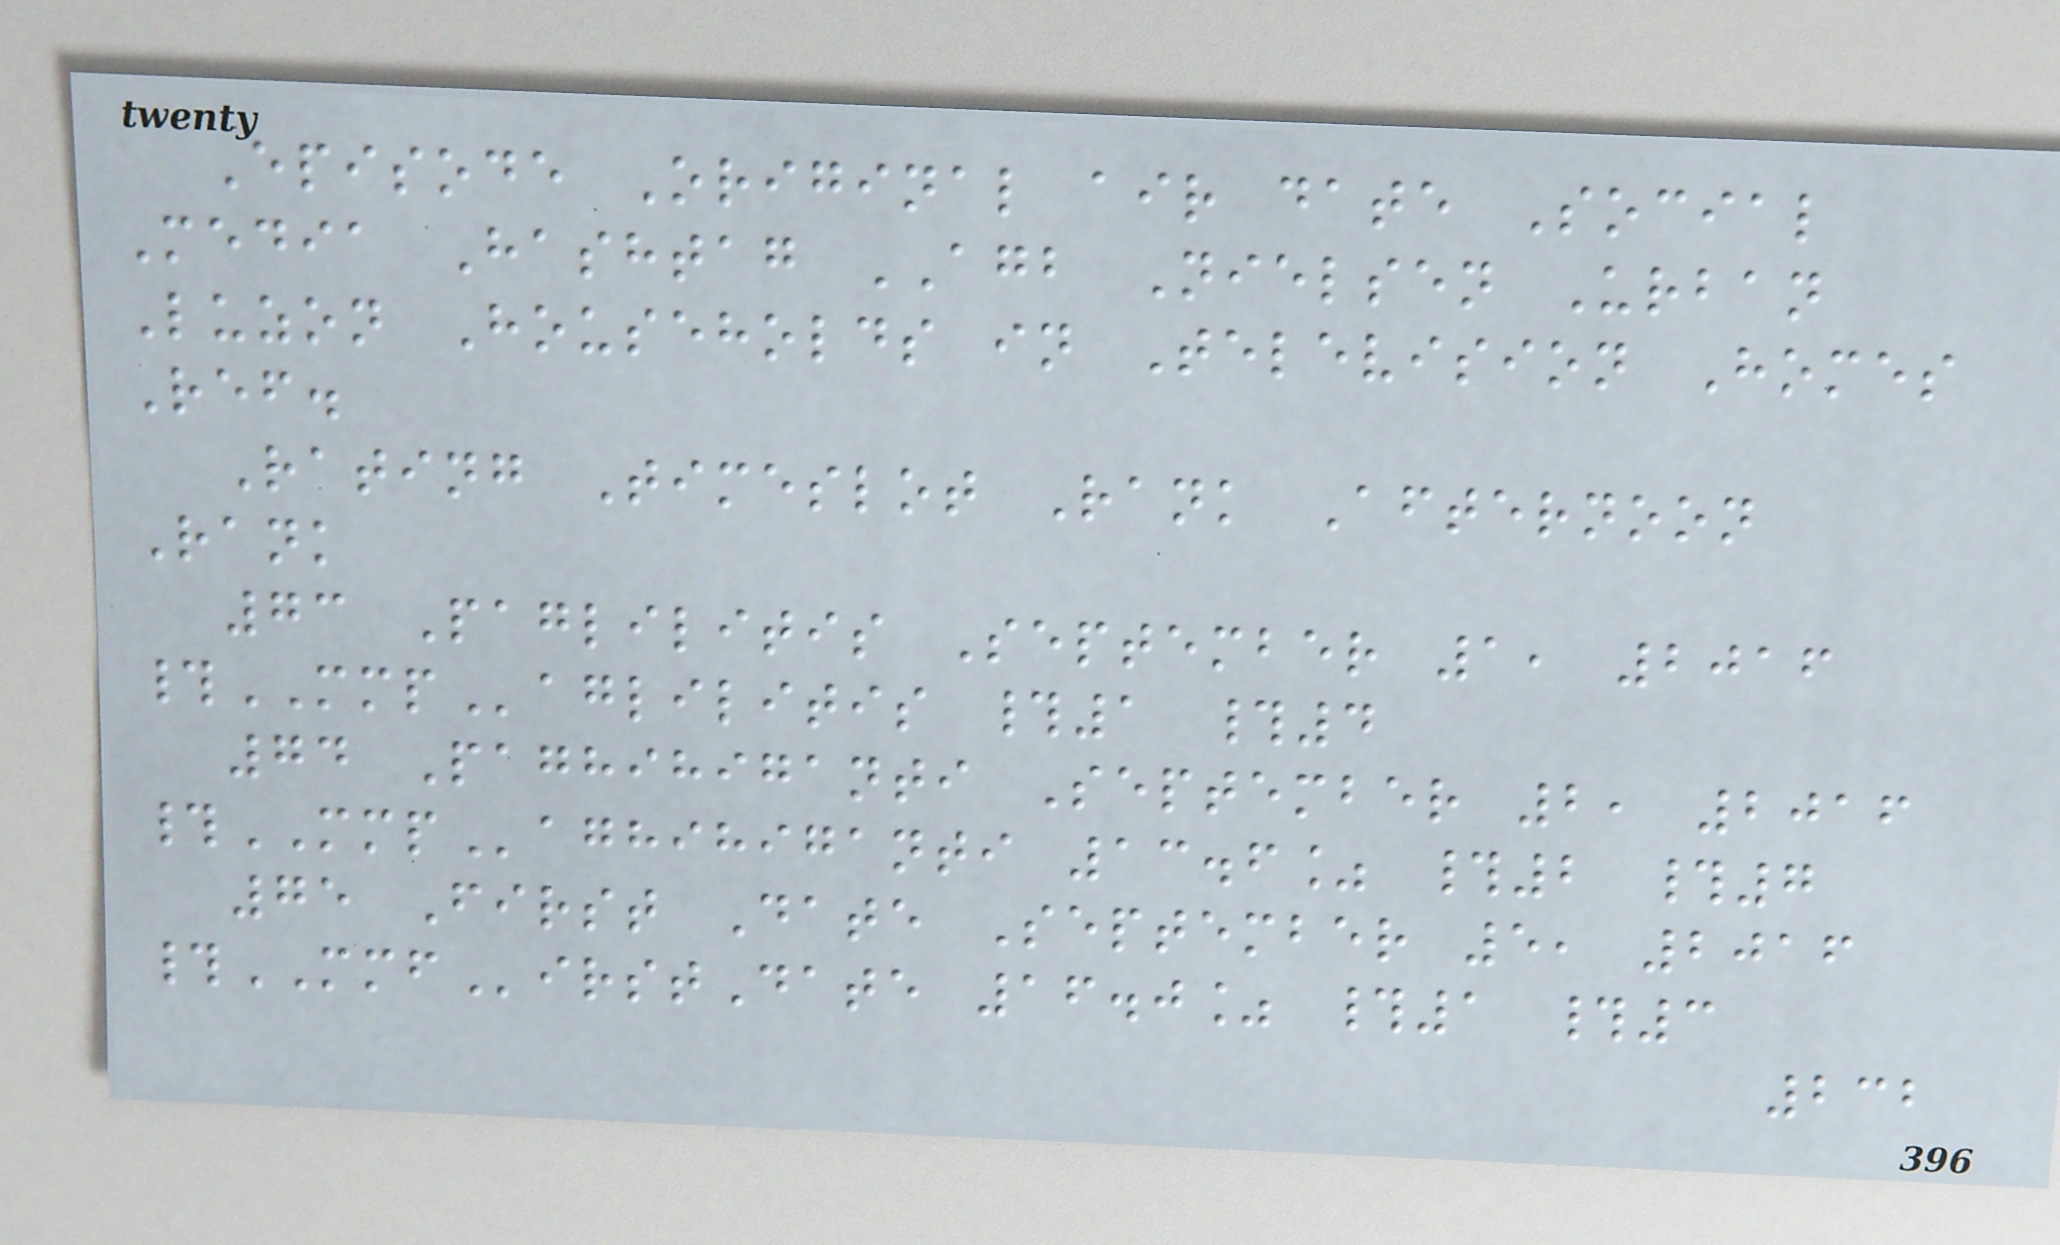Episode Original air date Social
Media Hashtag AGB Nielsen Urban
Luzon Households in Television Homes
Ref.
Rating Timeslot Rank Afternoon
Rank
73 Paglilitis September 1, 2016
#MMPaglilitis #1 #4
74 Paghihiganti September 2, 2016
#MMPaghihiganti 13.6% #2 #7
75 First Date September 5, 2016
#MMFirstDate 16.0% #1 #3
232
